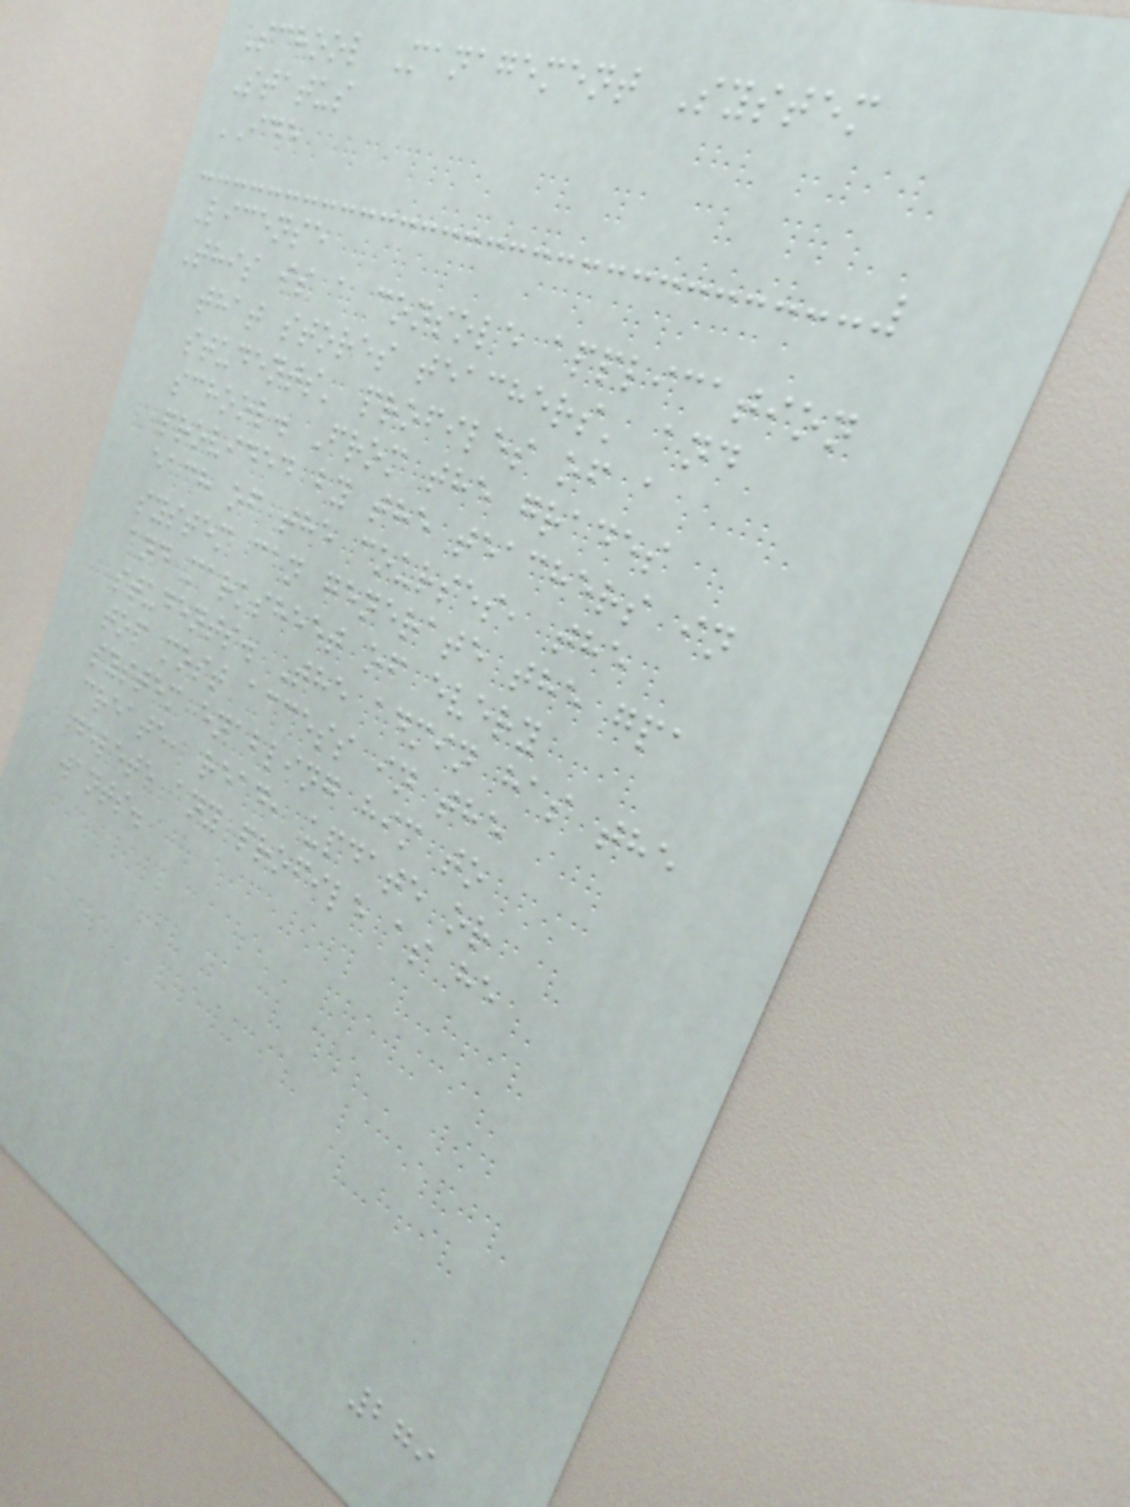School Management System
Status
IDE
License
This is a console application
that stores teachers' and
students' profiles of a
school. From the grades
provided by the teachers in
each of the courses, the
system can generate the gpa
and marksheet of every
students. The admin has the
top most access in the
system enabling him to
create, read, update or
delete any profile as he
wants.
279
